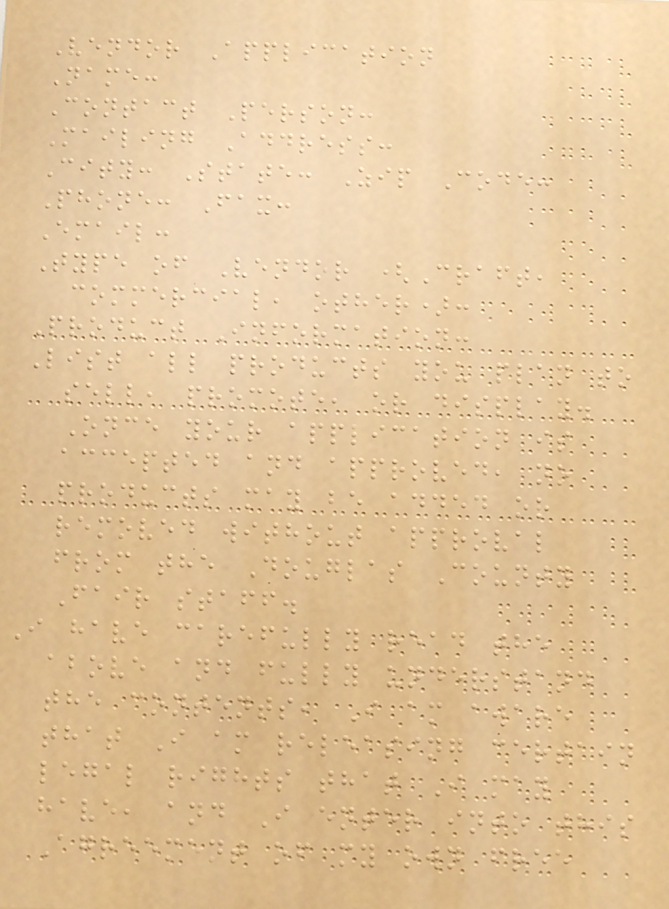Vendor Application
Name:
Contact Person:
Mailing Address:
City: State: Zip Code:
Phone: Fax:
Email:
Type of Vendor (Craft,
commercial, other):
Product Information:
List all products you plan to
sell, promote, or display.
Once your application is
accepted and approved, no
products may be added or
removed without approval
from the Douglas County
Fair staff.
I have carefully read the
above and fully understand
the contents, I am aware
that I am releasing certain
legal rights that I may
have, and I enter into this
Agreement of my own free
